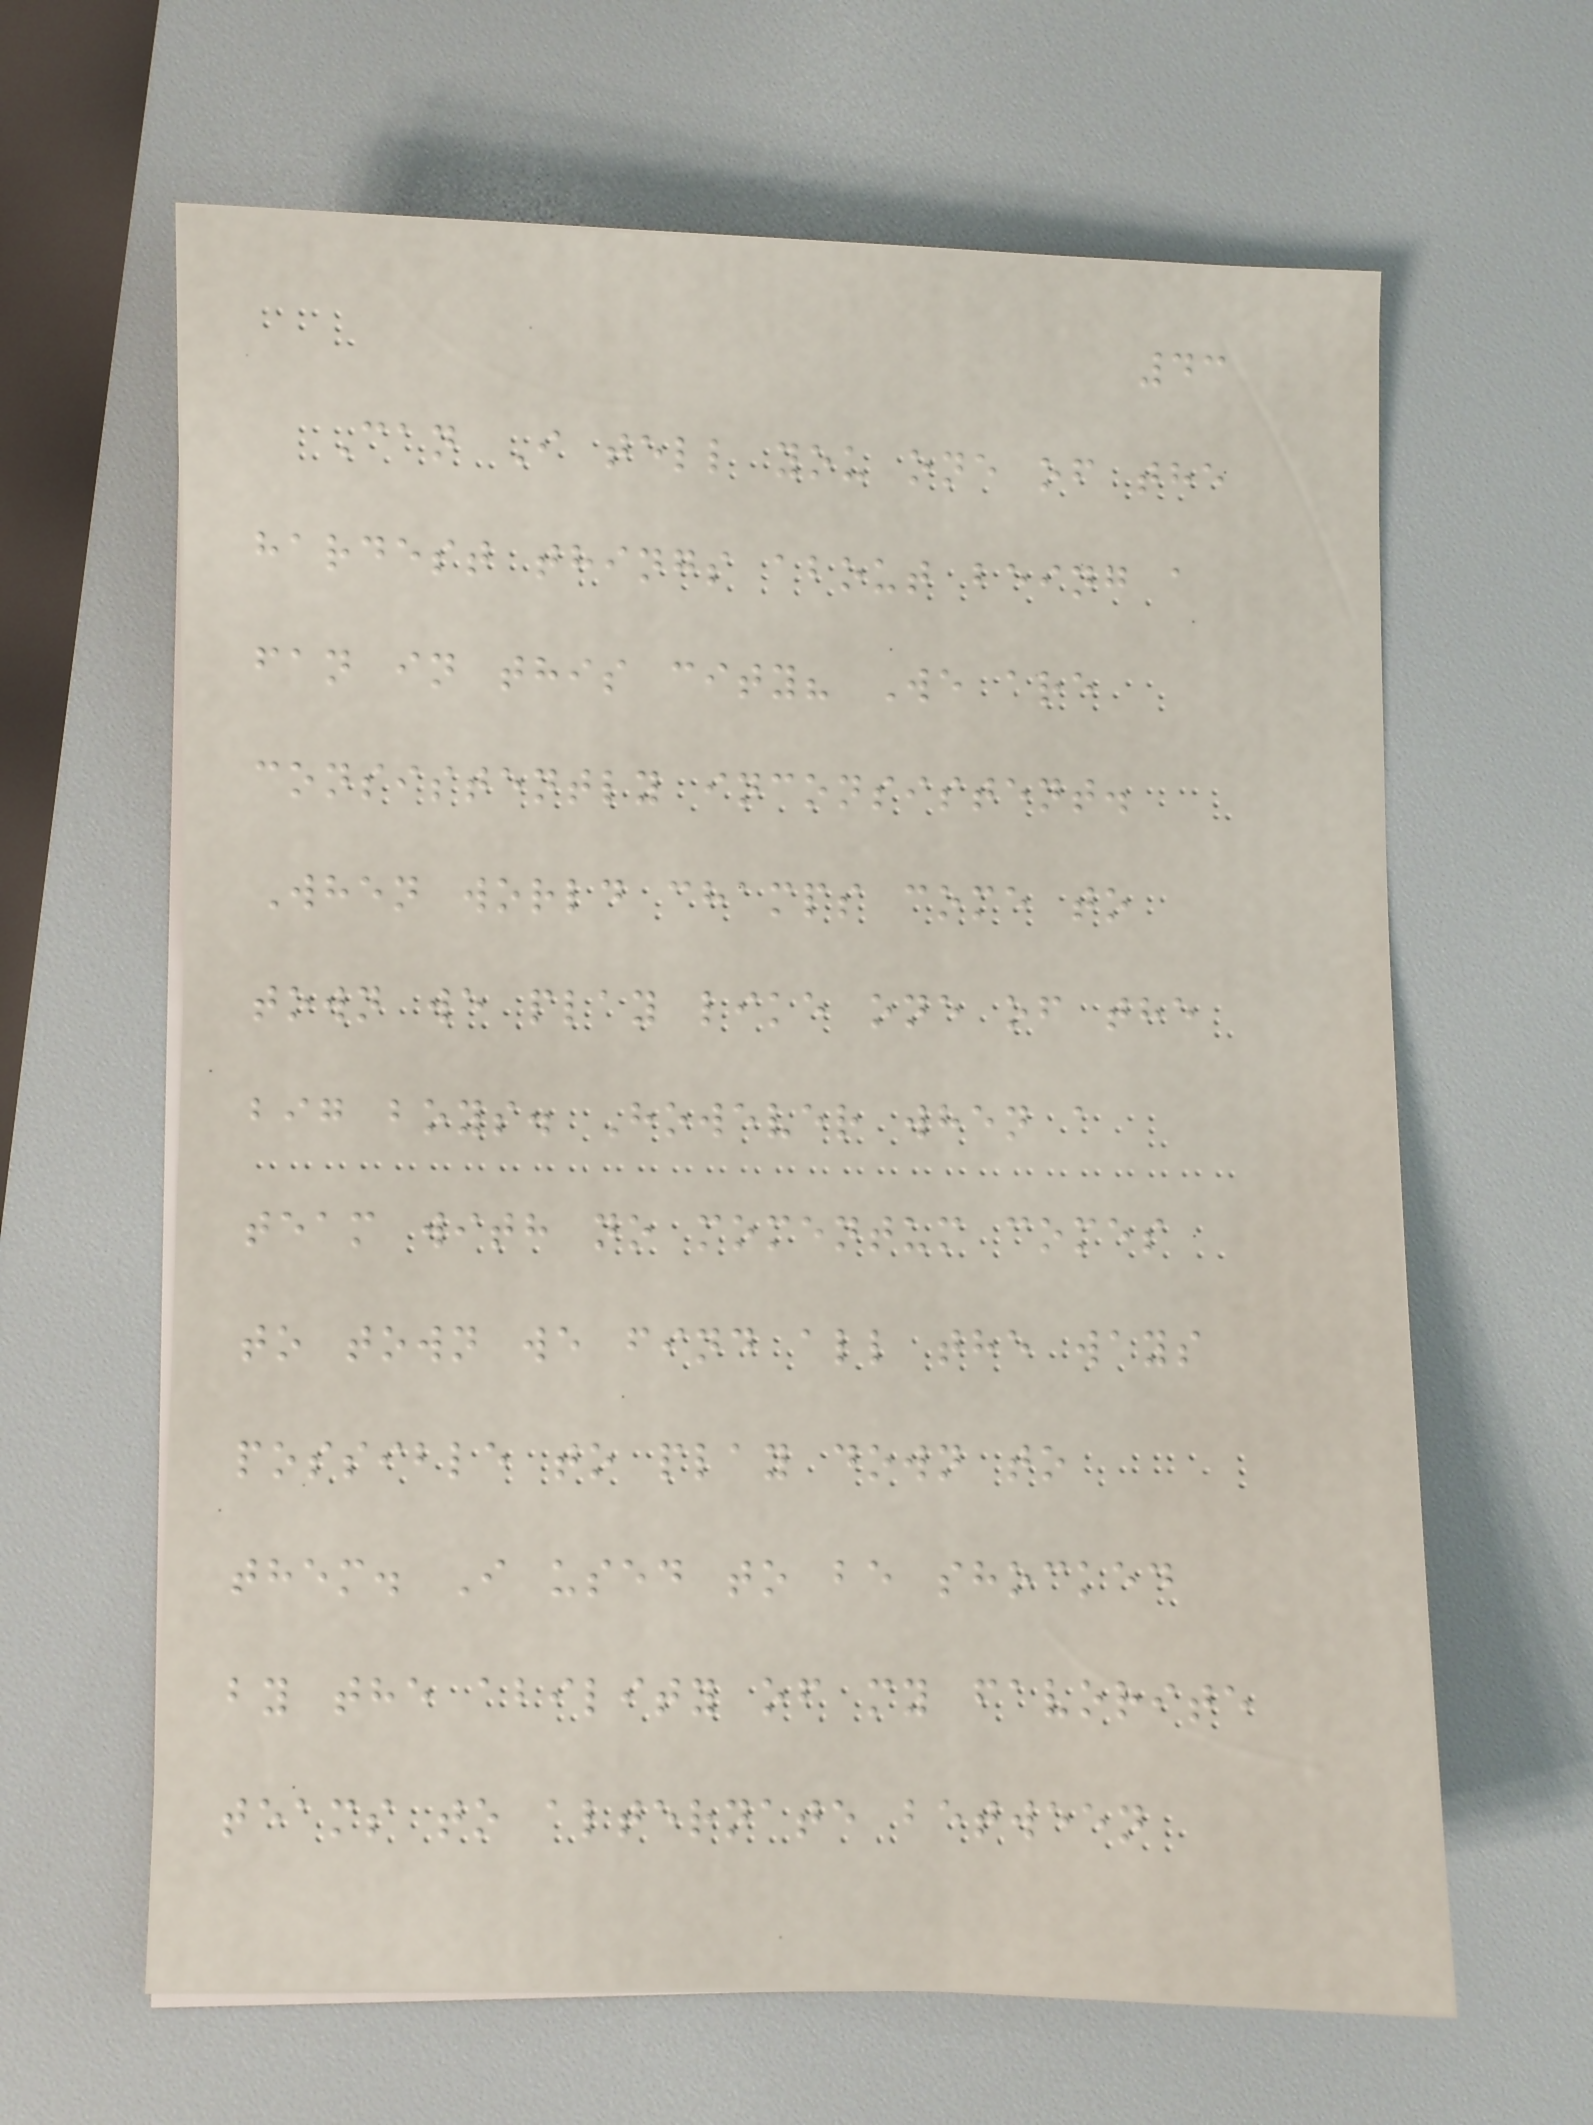43
Can I tell you one of the
hardest things about being a
fan in this city? We are
consistently inconsistent.
When world champs come to
town we play like one of the
big boys. However when a
team with no momentum comes
to town we find all the ways
possible to play down to
them. I used to be shocked
by the ability of my favorite
teams to alternate between
